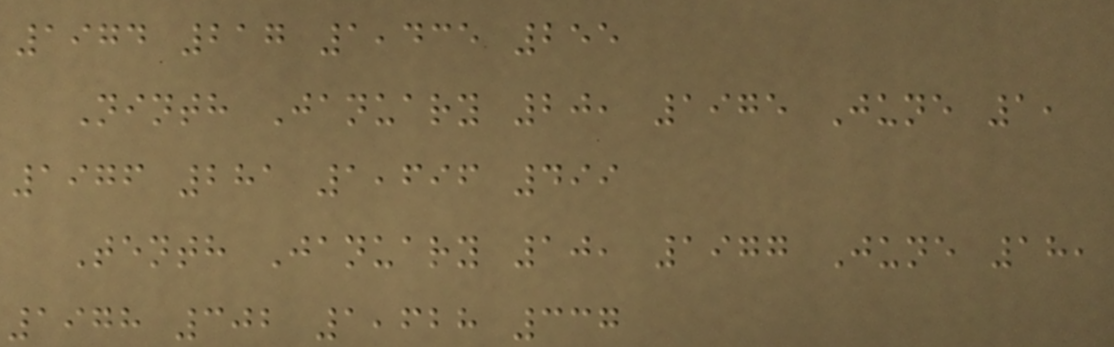1974 217 1,435 255
Ninth January 20, 1975 June 1,
1976 281 1,696 499
Tenth January 10, 1977 June 18,
1978 302 1,628 337
